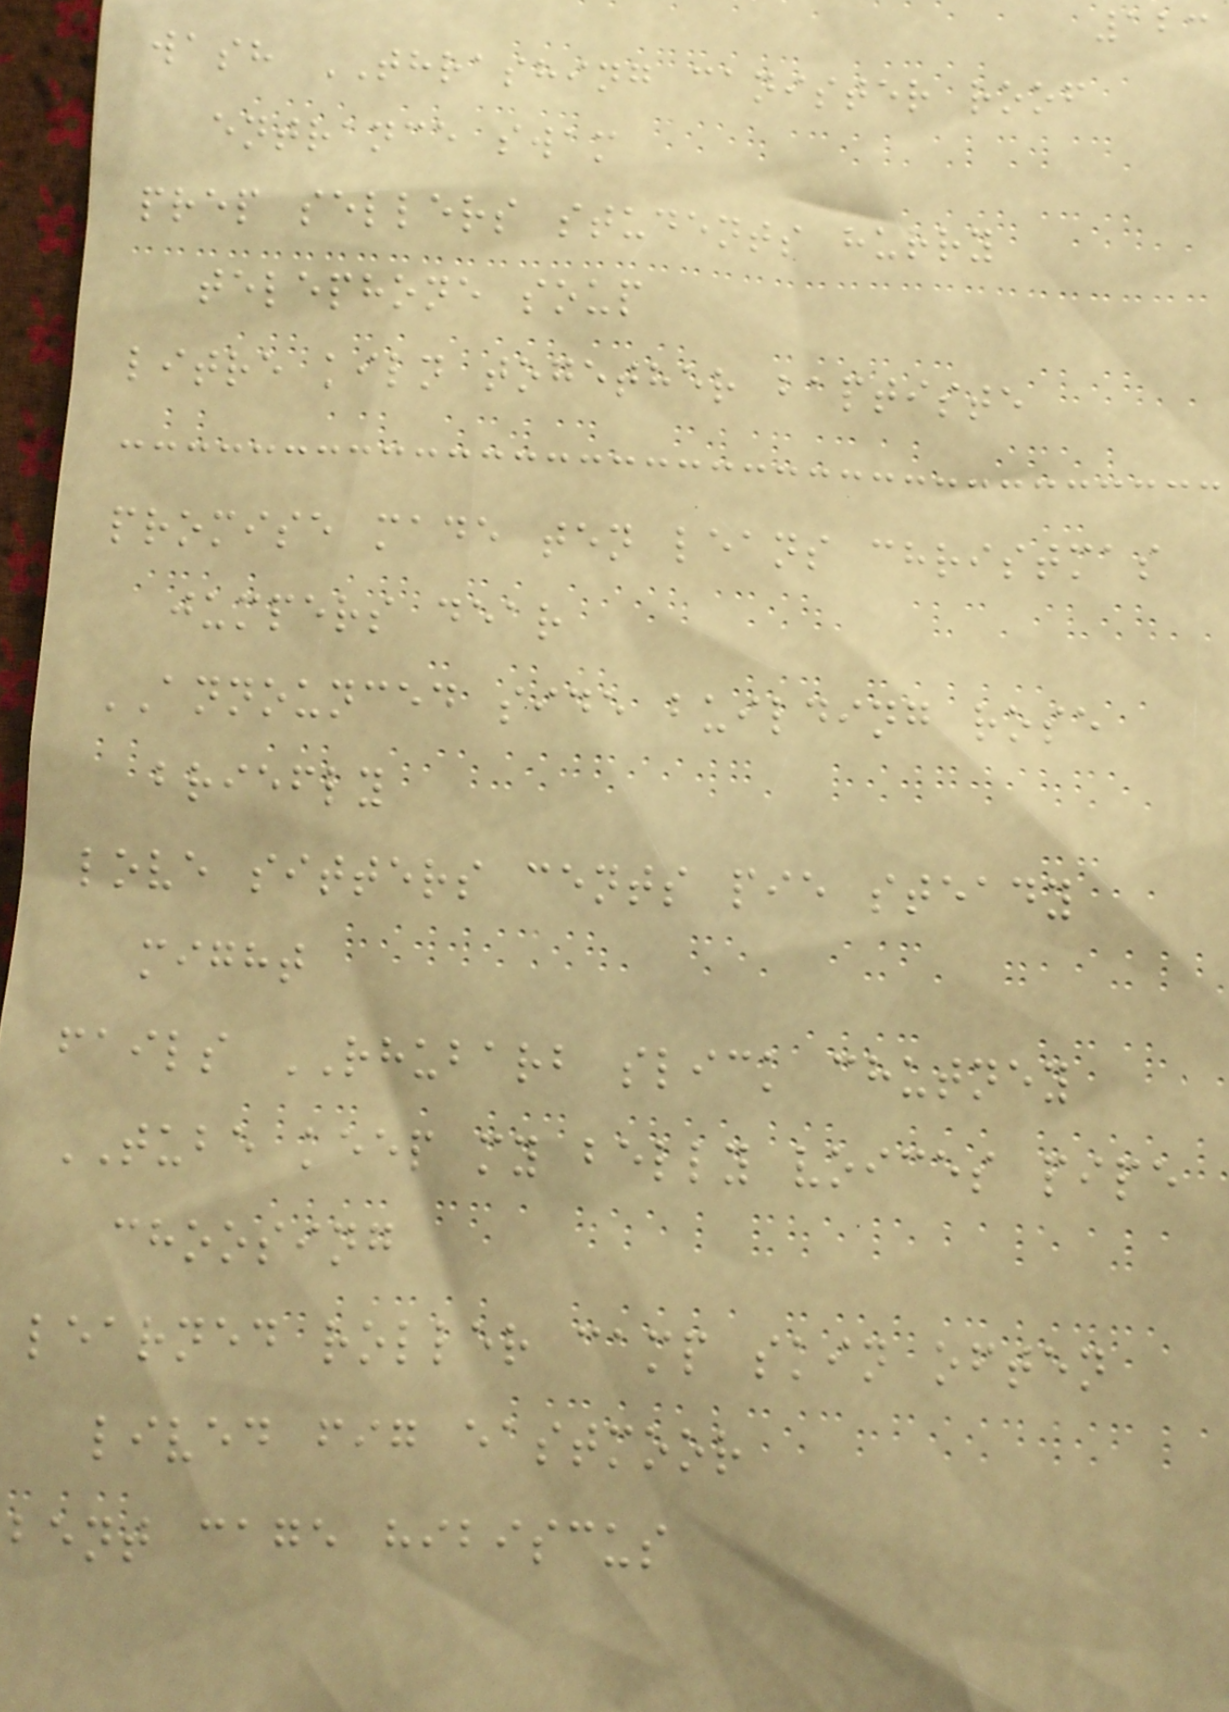123
wash THRASHING canister roof
entrance swam
prep sellers students hurry
telephone soup
litre kiln together baptiste
promise made ten leans christmas
jumpers dear
ANNOUNCED side building rose
briefly
love sitters cents pie steady
might
fails RHUBARB slick chutney
TUBE keep my belly voices pipe
choosing
learned roller camp skin often
lived fig eastmoor
bent cage hibiscus
